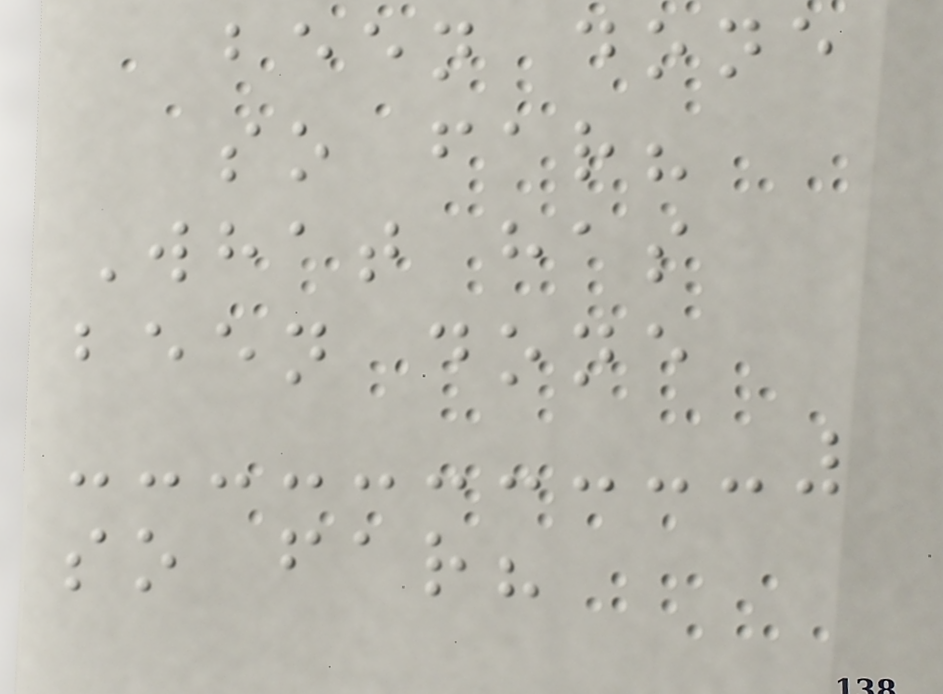been done
so far?
What has
been done
so far?
